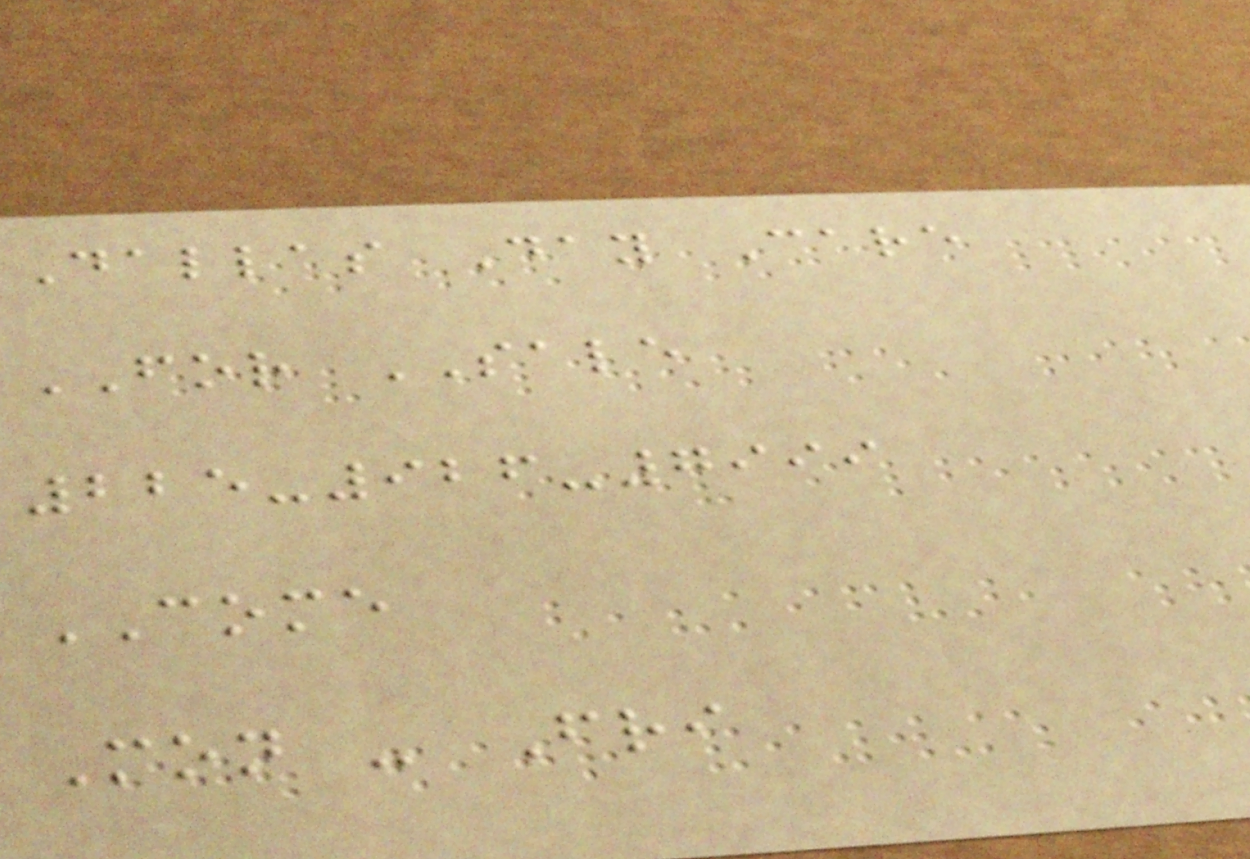Dallas Day Care
FOR SALE
225-926-7999
COME
Mon - Fri
